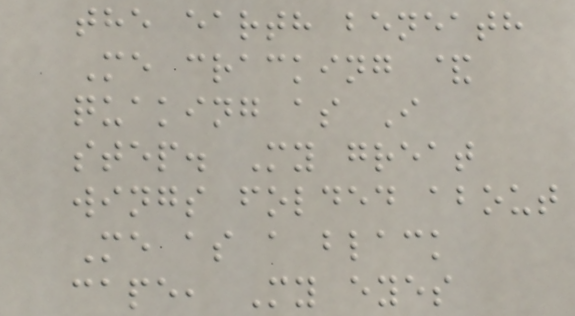the earth beneath
Me cracking &
quaking as I
step. My great
wings folded about
Me as a black
cape, My eyes
